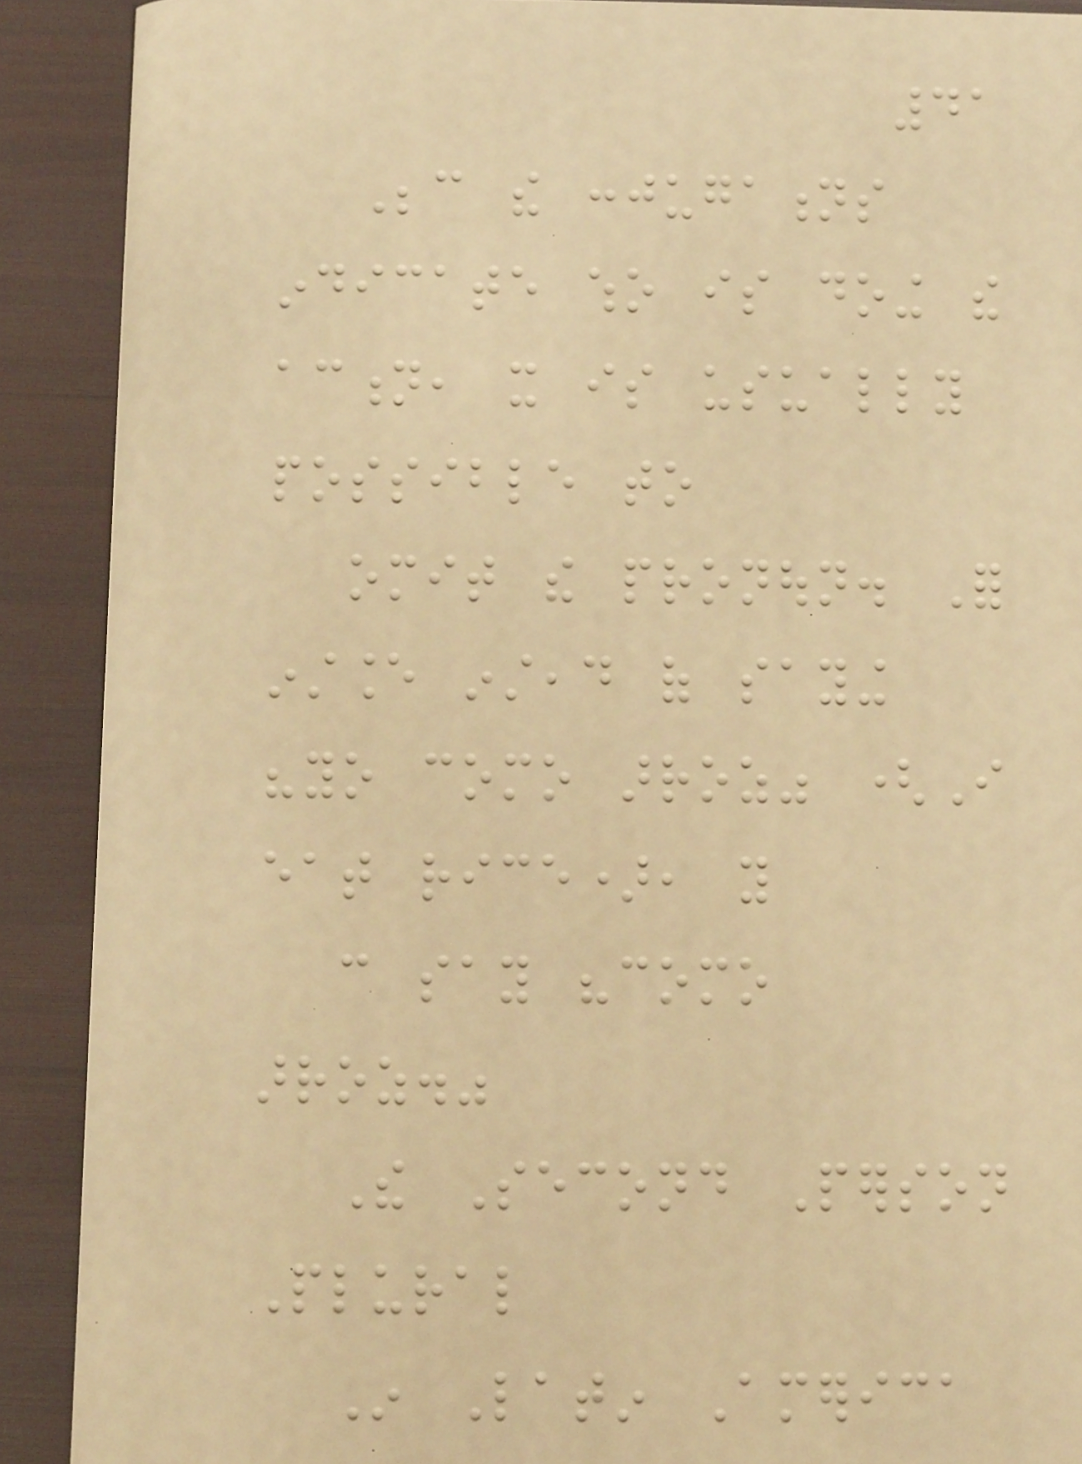41
Because the conjugations
indicate who is doing the
action, it is usually
possible to
omit the pronoun. For
instance instead of saying
"yo como arroz" (I
eat rice), you
can say "como
arroz."
The Second Person
Plural
In Latin America
